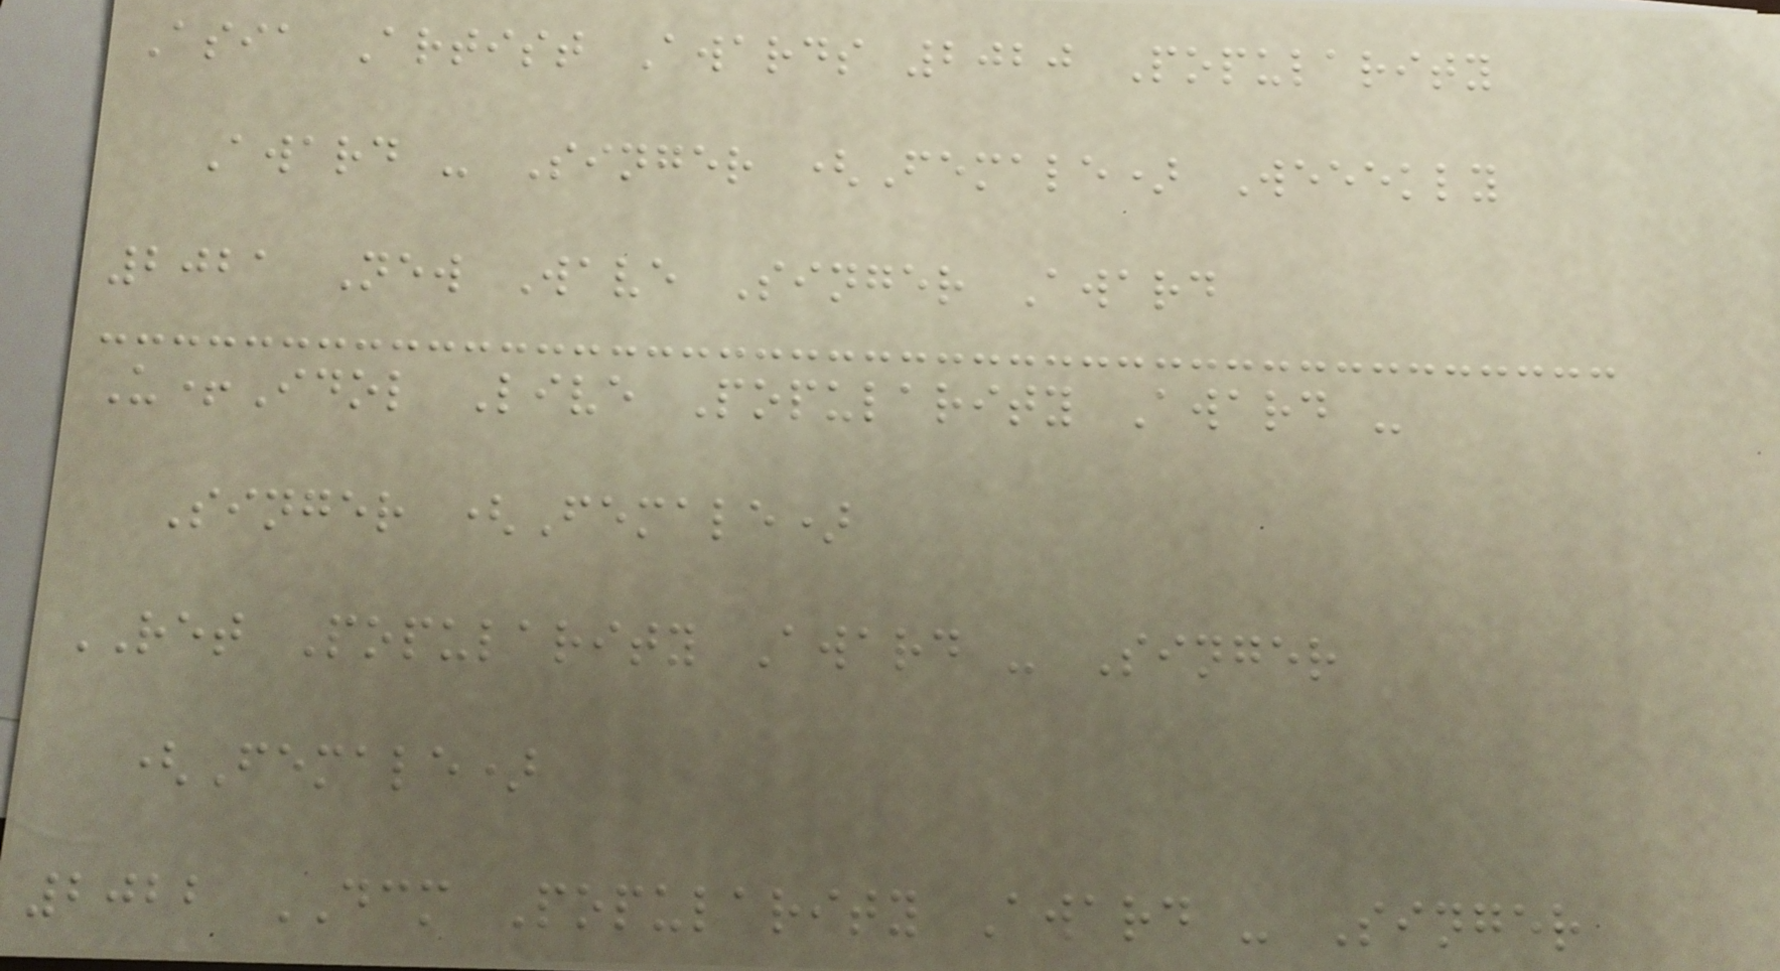Asia Artist Awards 2020 Popularity
Award - Singer (Female) Weeekly
2021 New Wave Singer Award
U+Idol Live Popularity Award -
Singer (Female)
RET Popularity Award - Singer
(Female)
2022 DCM Popularity Award - Singer
